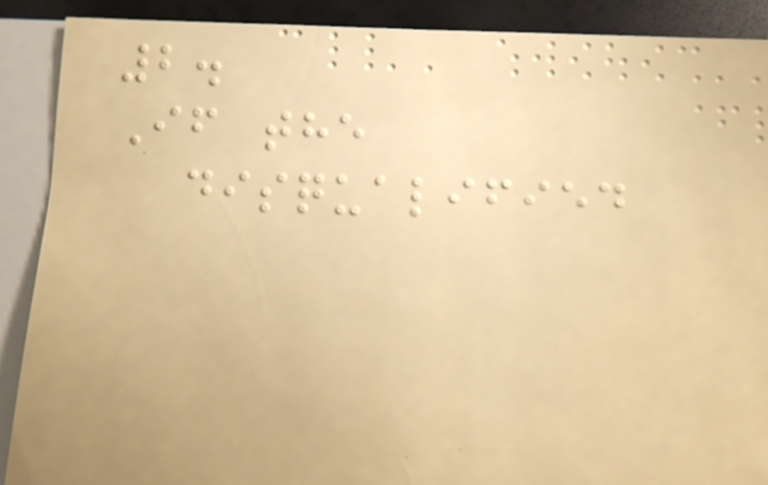2.
If the
disqualified
